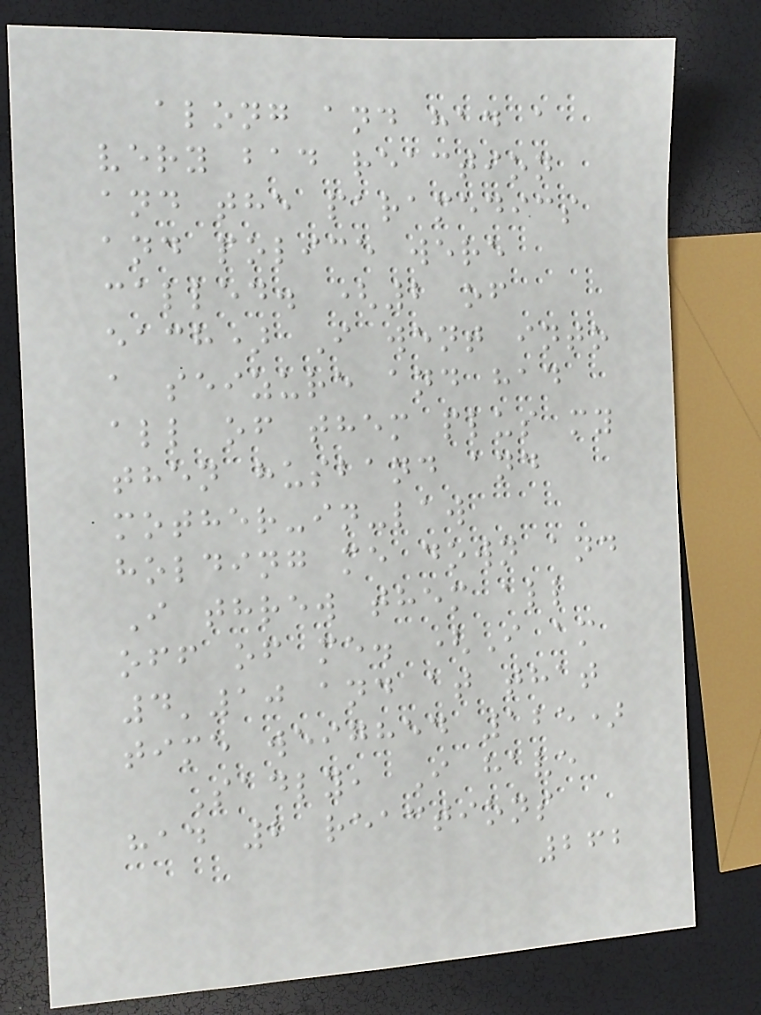along and had a
very bad reaction
and the paramedics
and police were
called. (2 of
each) I went into
a seizure and had
all of them plus my
then husband and
mother-in-law
holding me down and
I threw them all
off of me. (I am
4'10 and at that
time weighed 125)
Sadly, I have
had 2 reactions
262
